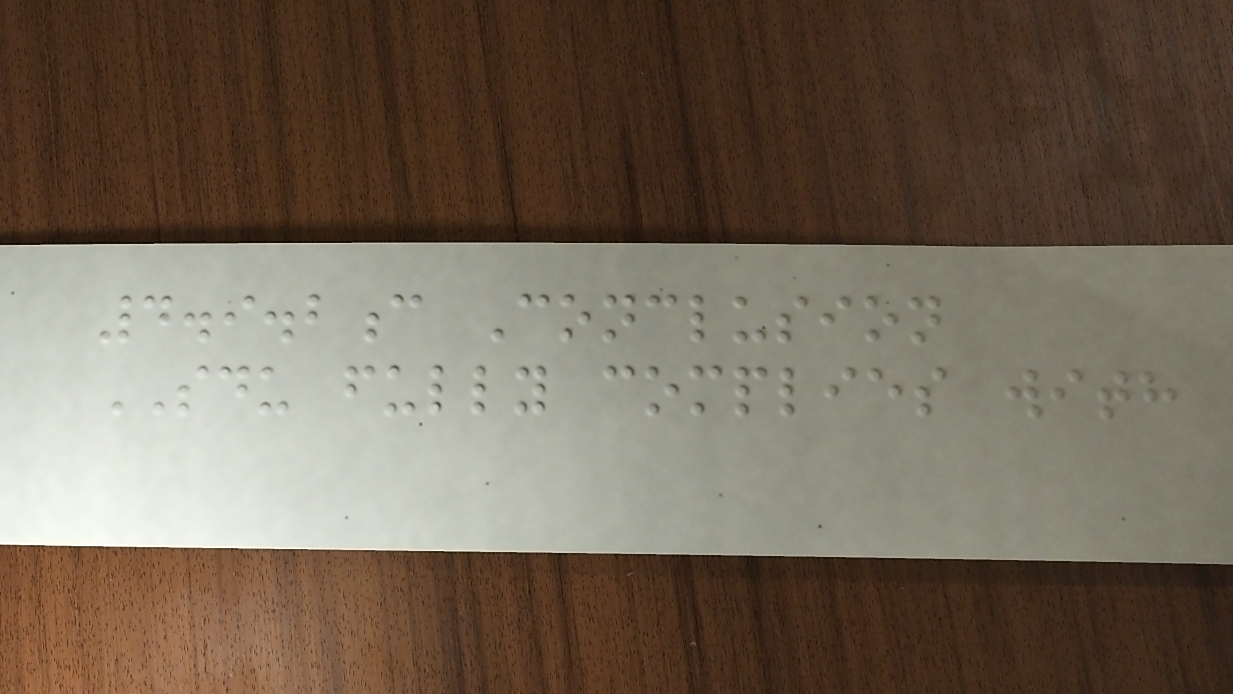4.9.2c Conclusion
SDU fully complies with
